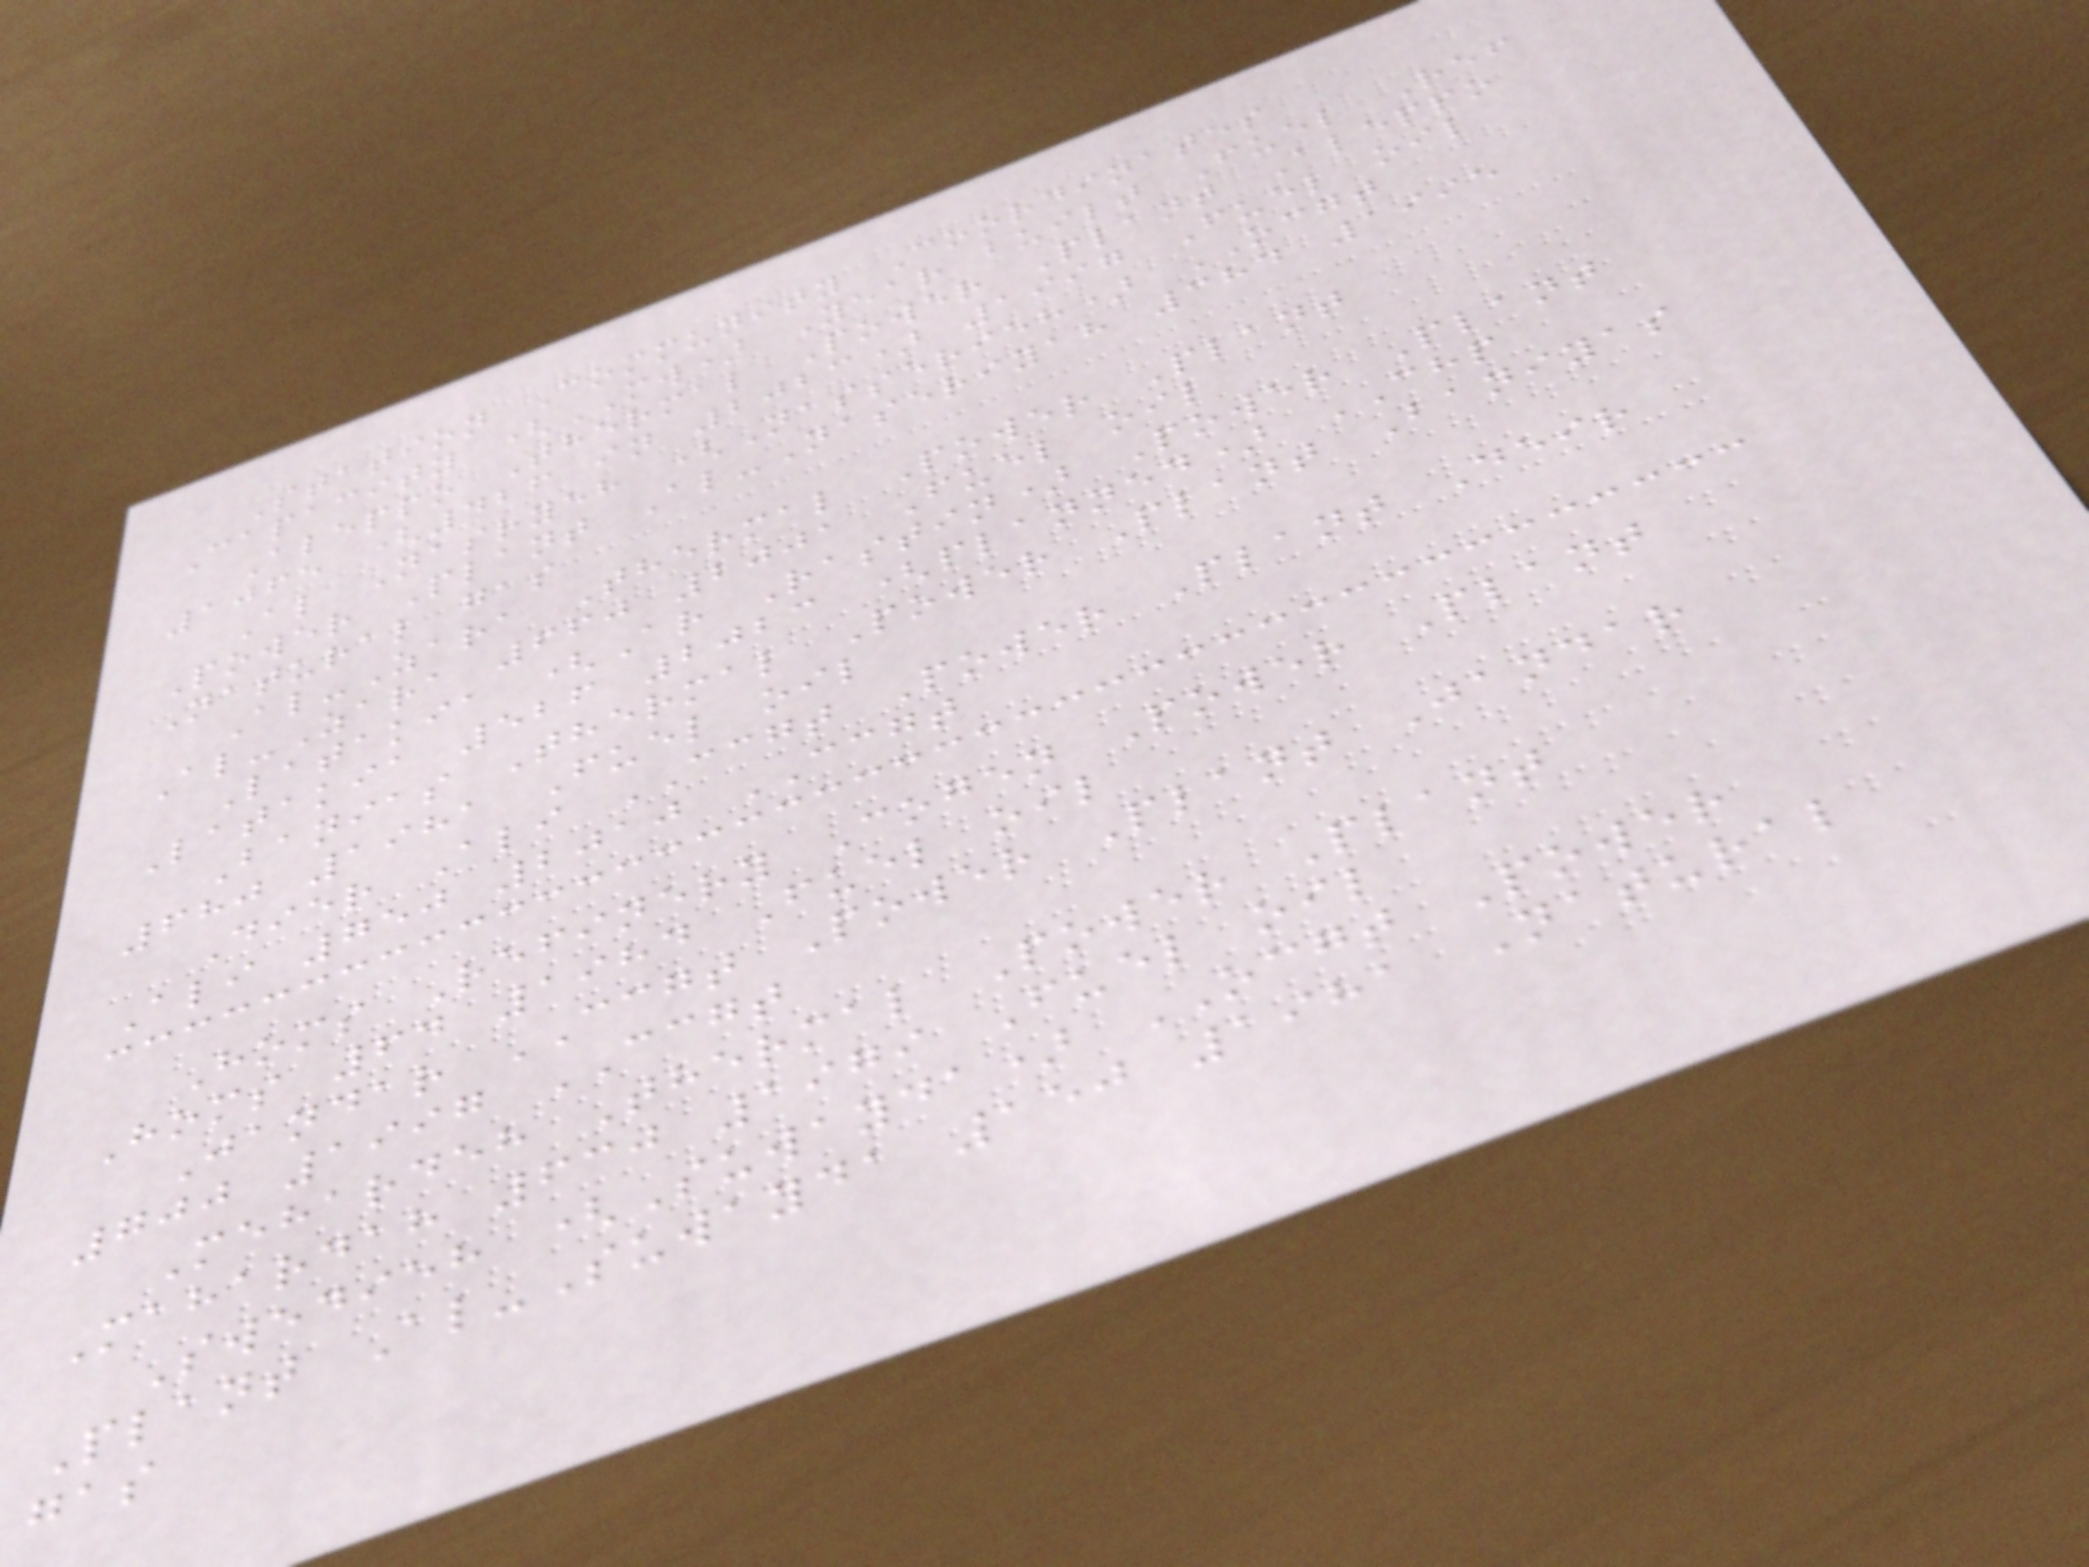Station Community Coordinates
Capacity (MW) Year built Fuel Ref
Aleppo Thermal Power Plant Aleppo
1065 (426 in 2023) 1997 Fuel oil
Al Nasryeh (Nasserieh) OCGT
Power Plant Al-Naseriyah 384 1995
Natural gas
Al-Zara Thermal Power Plant
Al-Zara 660 2001 Fuel oil
Latakia (Ar Rastin) Power Plant
Latakia 526 2023 (planned) CHP
Banias Thermal Power Plant Baniyas
680 1981 Fuel oil
Dier Ali CCGT Power Plant Deir
Ali 750 2010 CCGT
Homs Refinery Cogen Power Plant
Homs 64 1984 Fuel oil
Jandar CCGT Power Plant Jandar
700 1997 CCGT
Mehardeh Thermal Power Plant
Mahardah 630 1979 Fuel oil
Swedieh (Suwayda) OCGT Power
Plant Al-Suwayda 150 1981 Natural
gas
